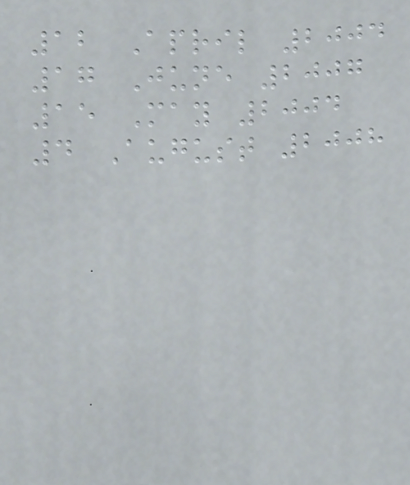12 April 2004
17 June 2007
15 May 2004
4 August 2008
